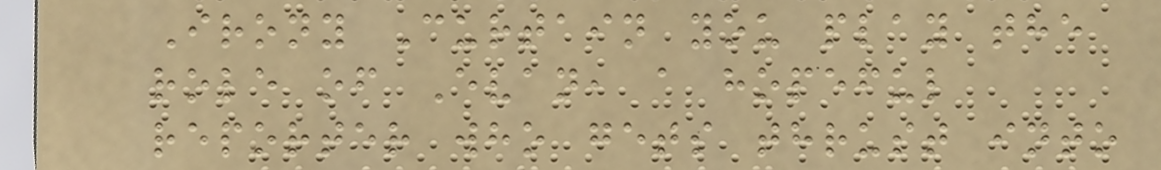Irony Curtain you play the
role of Evan, a hopeful
reporter who gets thrust into
